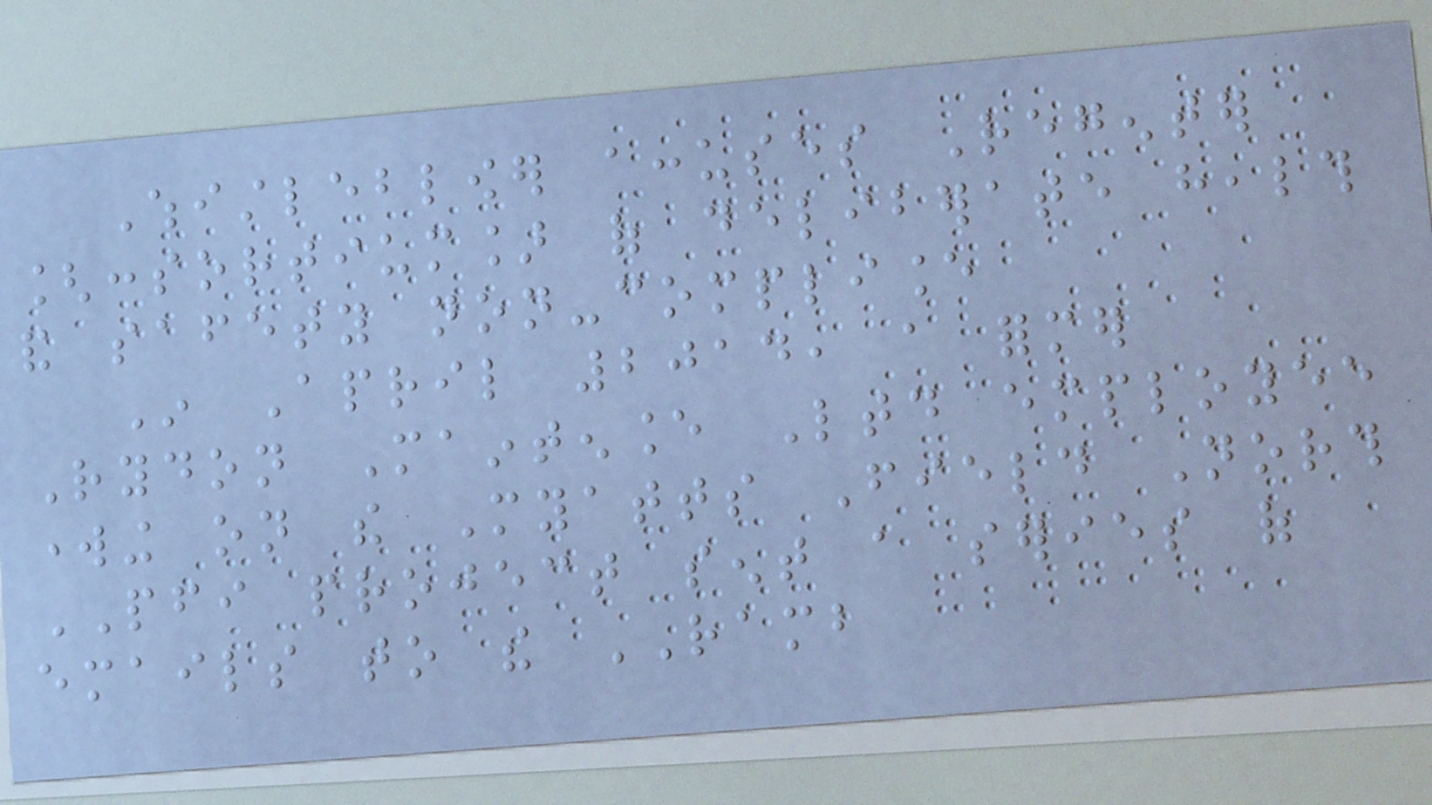Whistleblower accuses Regenter
[consortium] of deliberate health
and safety non-compliance
In April 2014, a former
Rydon Maintenance Ltd employee
working on the Myatts Field North
PFI project sent a series of
emails to the RAMB
